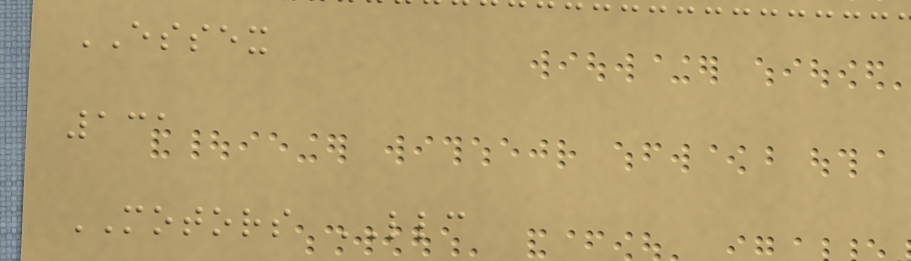ESSEX
131
MOTORS LLC
